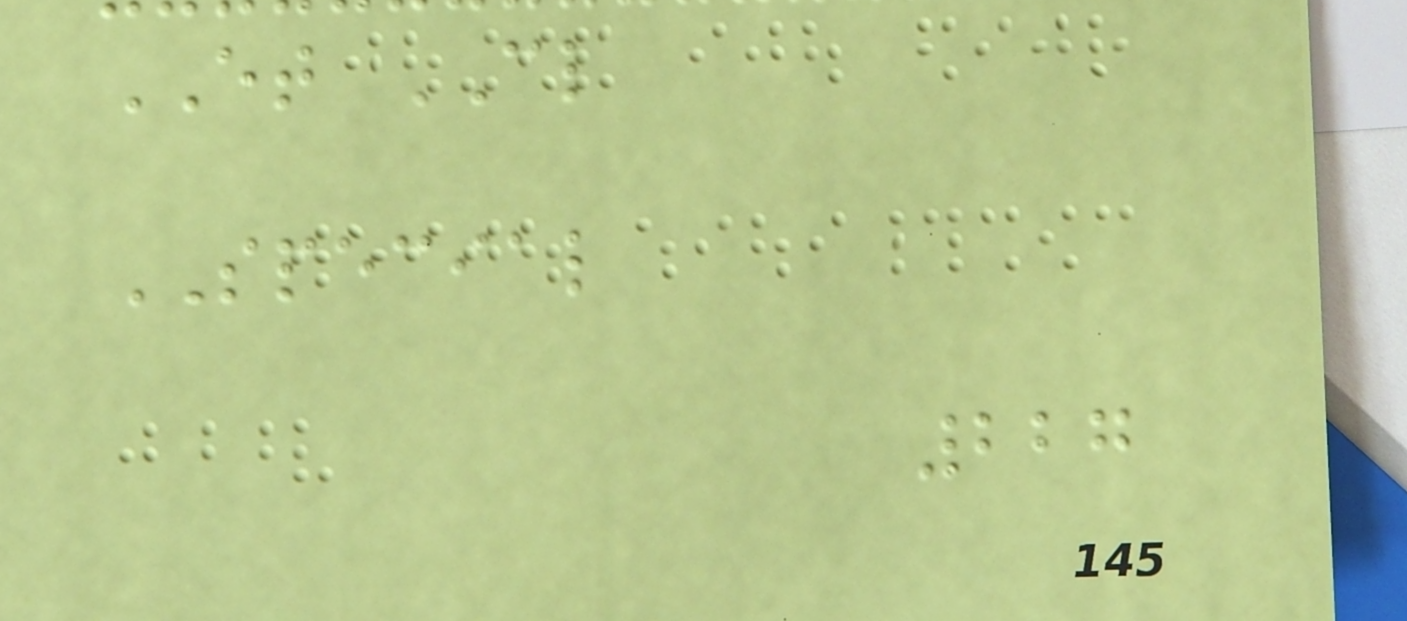ET CL
SPECIAL
227
